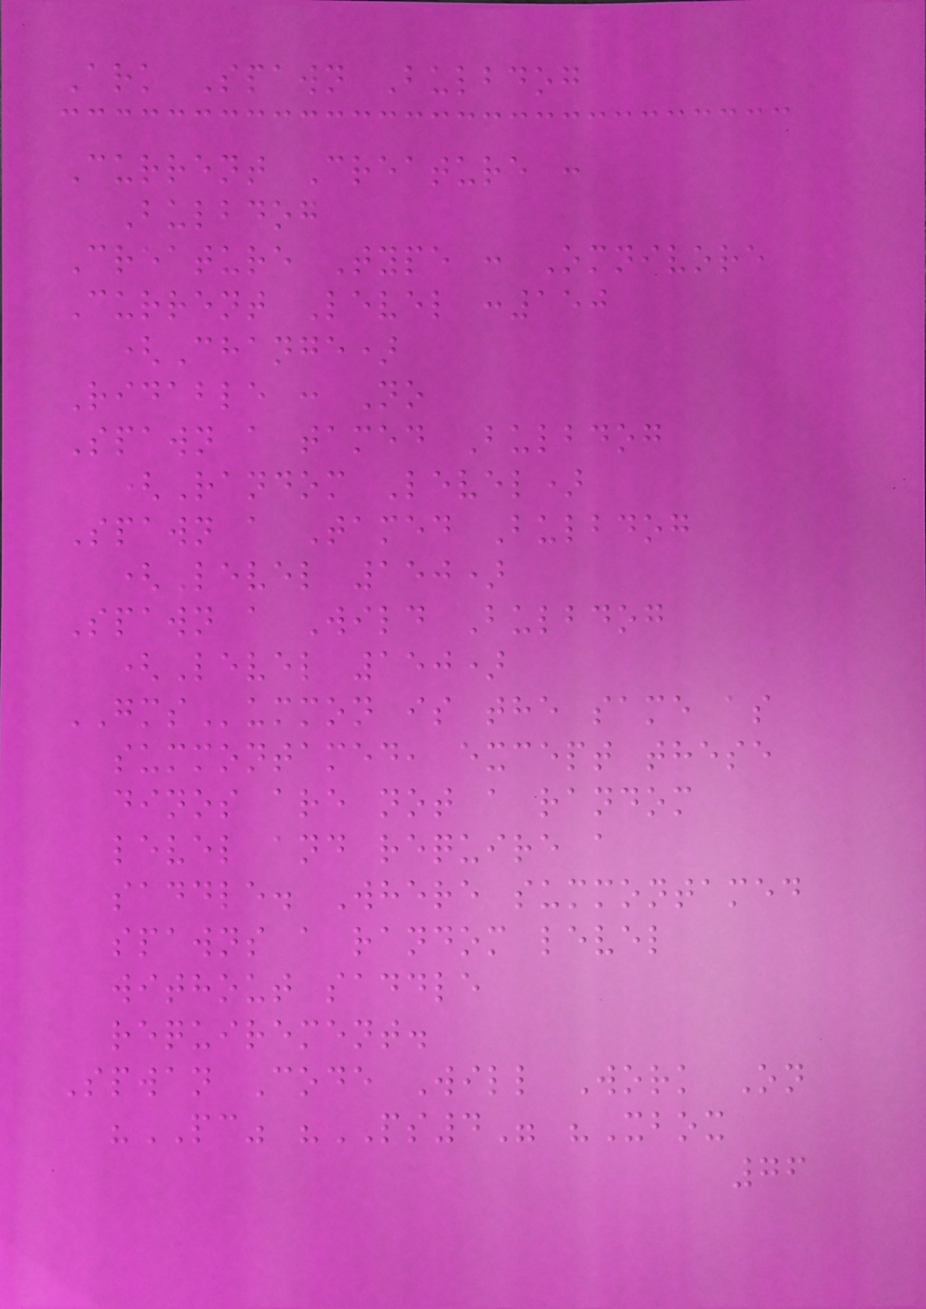Ark Spawn Bulbdog
Current Creature :
Bulbdog
Creature Type : Omnivore
Current Level :150
(Change)
Ridable : No
Spawn a tamed Bulbdog
(Random Level)
Spawn a Tamed Bulbdog
(Level 150)
Spawn a Wild Bulbdog
(Level 150)
GMSummon is the same as
summontamed, except these
dinos are not a random
level and require a
saddle. Where summontamed
spawns a random level
without saddle
requirement.
Spwan Code Will Work On
"PC" "PS4" "Xbox
76
